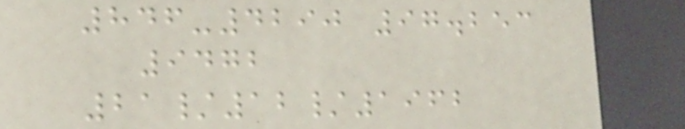846-4290 97.253
9472
21/12/1962
